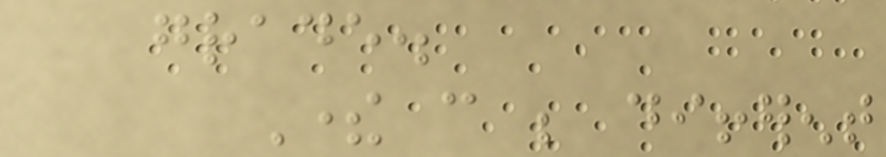grade.
There can be different
